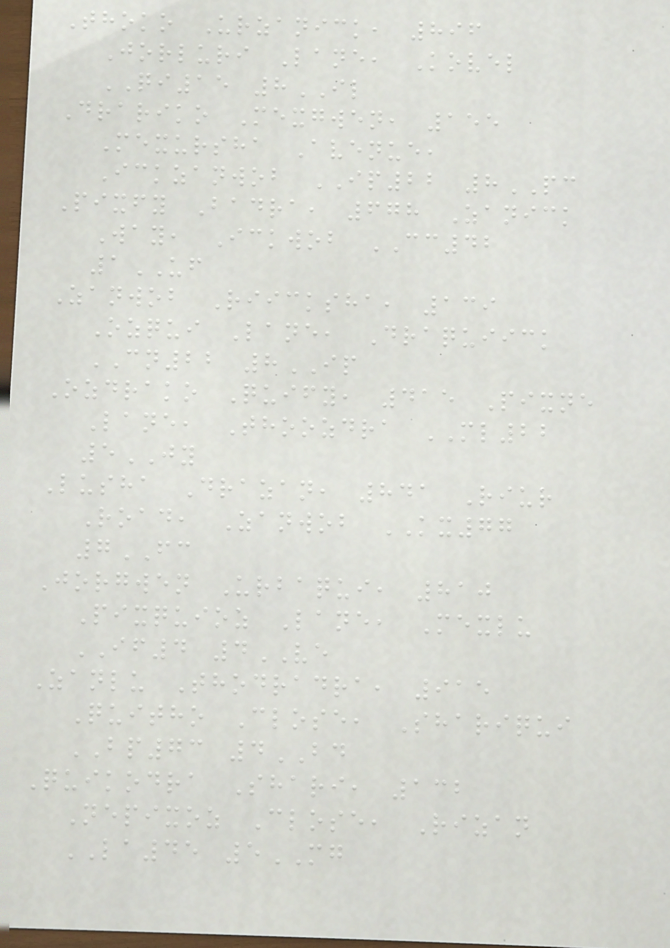Thoko Urzanick, 896
Jorluri Lane, Kovel
QI15 8IL
Drariko Mexgwen, 155
Mexursha Avenue,
Ickzanwob IP22 8PC
Pixfy Badra, 678 Zanick
Way, Ickwob CC42
1UF
Zanwob Riicksha, 139
Ozqui Lane, Draquiick
CN22 8IP
Ozdrako Quify, 415 Pixne
Lane, Thoozdra ML22
5JY
Lusha Drazan, 841 Riur
Road, Zanwob KX77
7FC
Jorgwen Urbaqui, 810
Pixquioz Lane, Mexlu
IF4 4VE
Zanlu Thodradra, 915
Quitho Close, Shariqui
BP73 4BD
Quikodra Shari, 132
Nepixoz Close, Rizan
LA45 5MG
